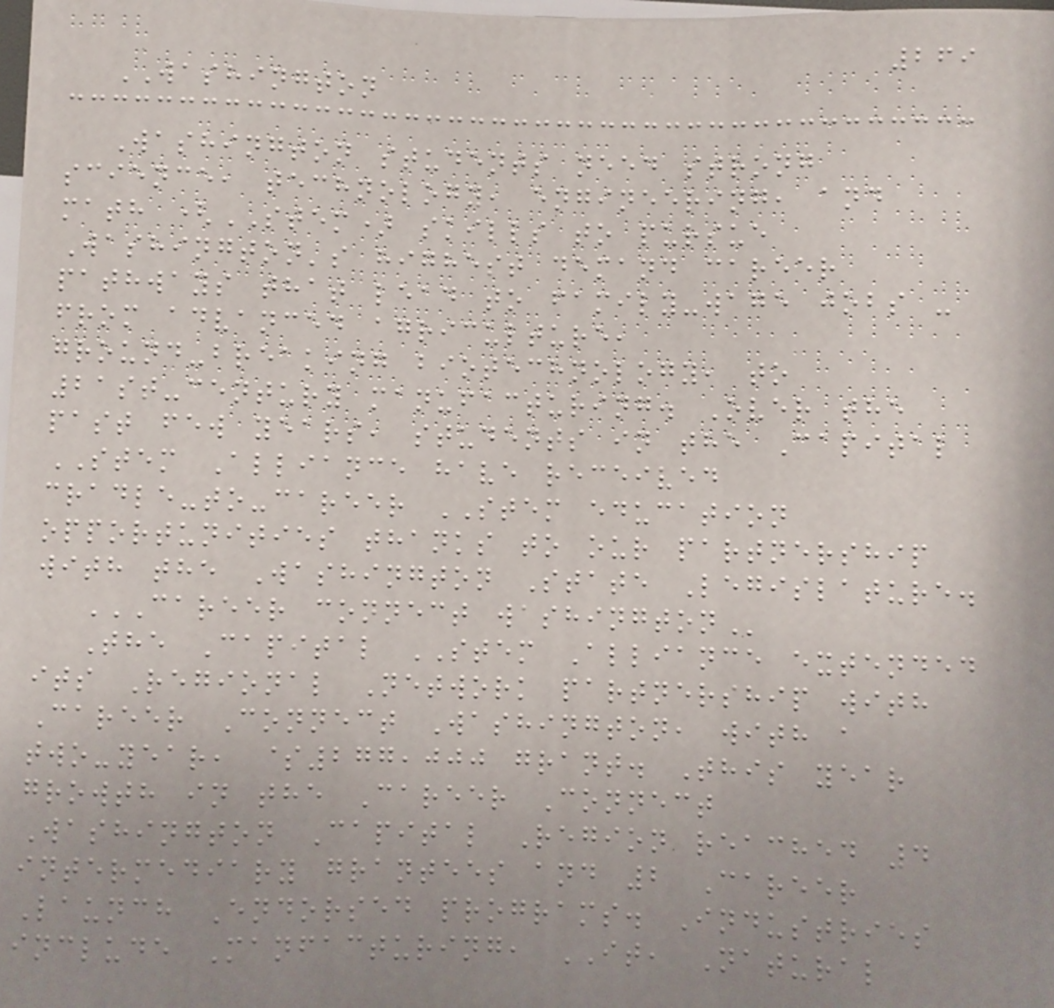269
WASHINGTON
Washington students need strong
science, technology, engineering, and
math (STEM) skills to pursue
Washington's highest demand career
pathways that lead to family-wage jobs -
from advanced agriculture,
ground-breaking biotechnology, to
21st-century manufacturing. Over the
past few years, students in the Capital
STEM Alliance have received
cradle-to-career STEM education
opportunities thanks to our partnership
with the Washington State Legislature.
CAREER CONNECT WASHINGTON
The Capital STEM Alliance extended
its Regional Network partnership with
Career Connect Washington, with a
two-year, $277,000 grant. This year
growth in the Career Connect
Washington Capital Region reached 4
intermediary grantees and 2 Career
Launch Endorsed programs. Industries
include Manfacturing, IT, Natural
